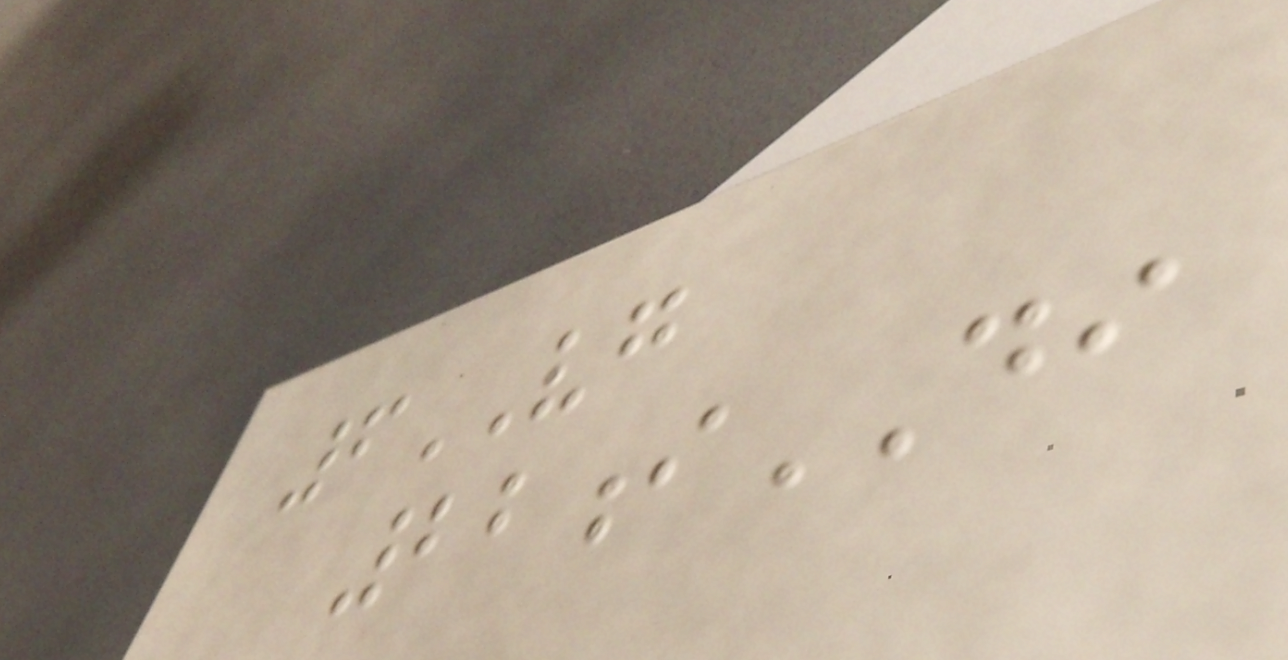6VG
22iDI
